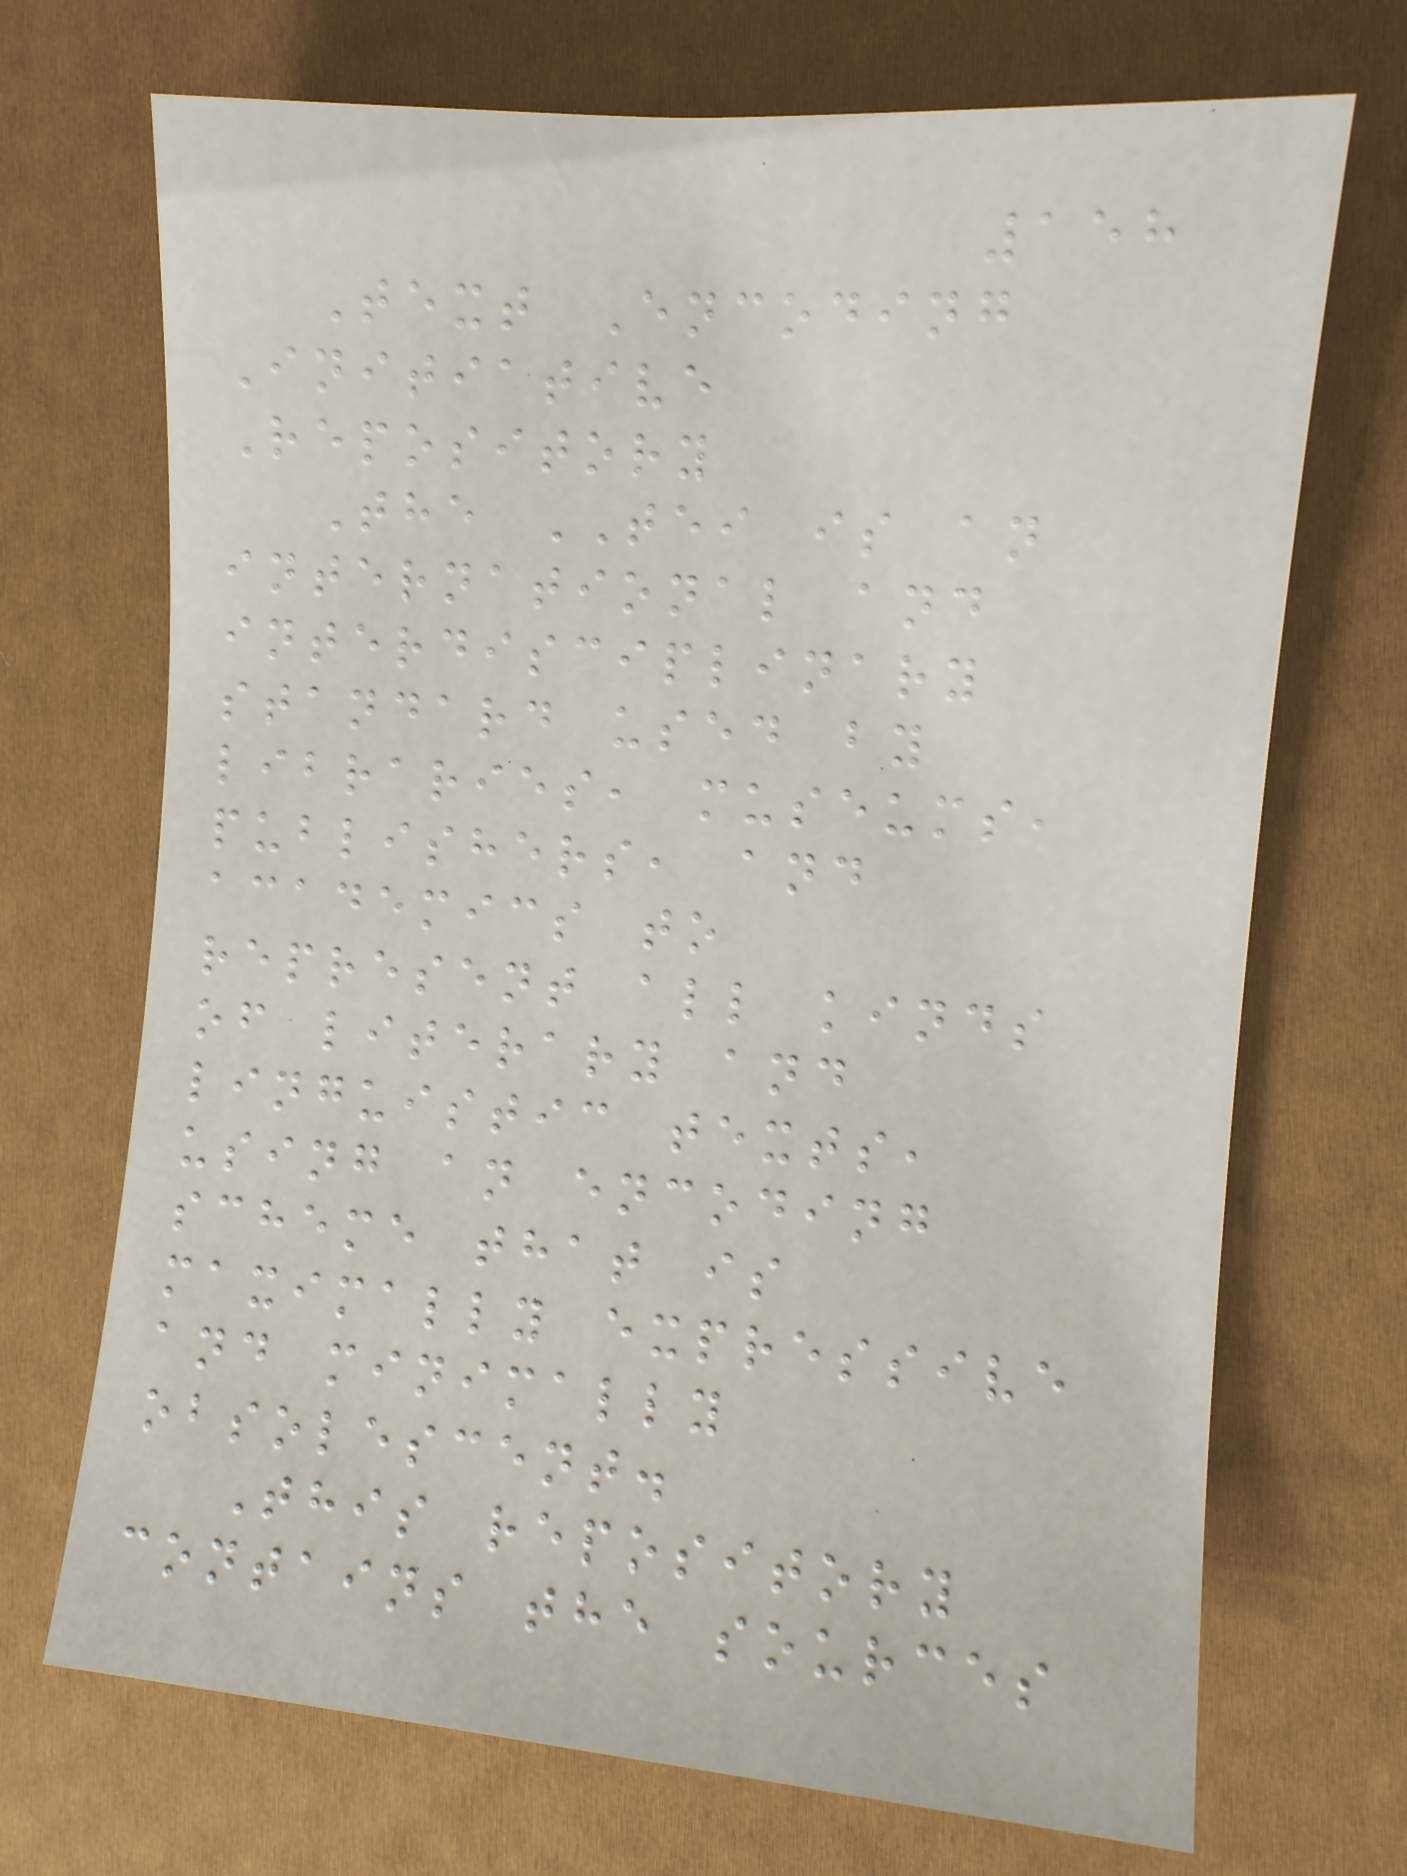158
Text Encoding
Initiative
Repository
The TEI is an
international and
interdisciplinary
standard used by
libraries, museums,
publishers, and
academics to
represent all kinds
of literary and
linguistic texts,
using an encoding
scheme that is
maximally expressive
and minimally
obsolescent.
This repository
contains the sources
